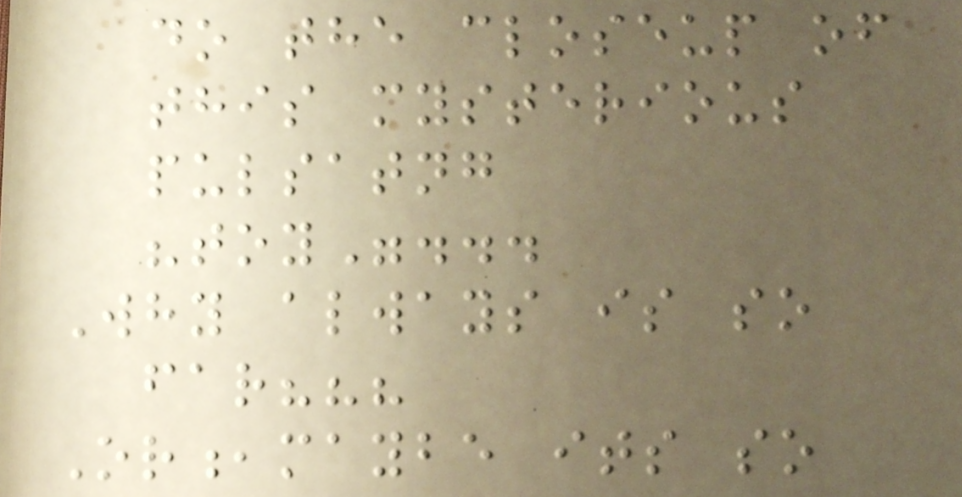do the closeup of
this mysterious
pulsatng
"toy"...
Why always is so
far???
Or,maybe its so
